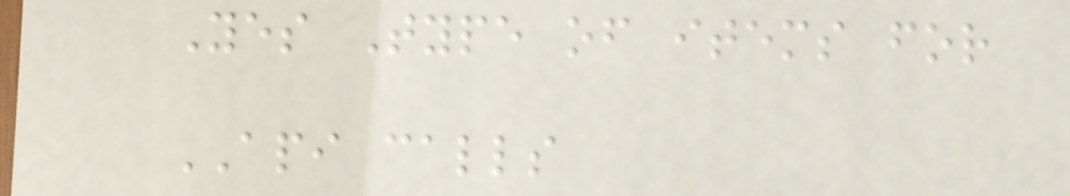Yes Type of items for
API calls
